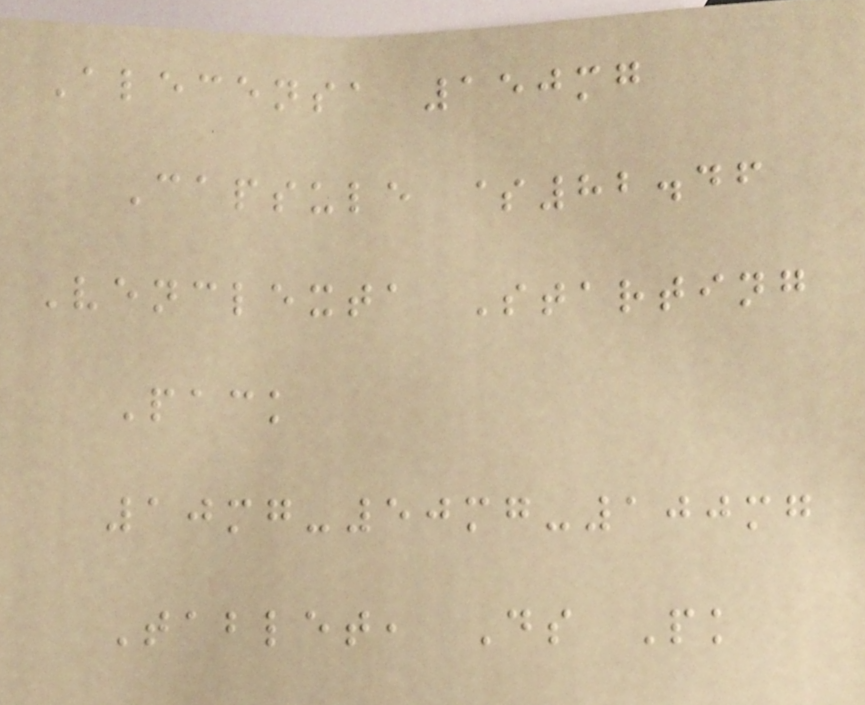Alecensa 150mg
Capsule $82.46
Venclexta Starting
Pack
10mg-50mg-100mg
Tablet, Ds Pk
